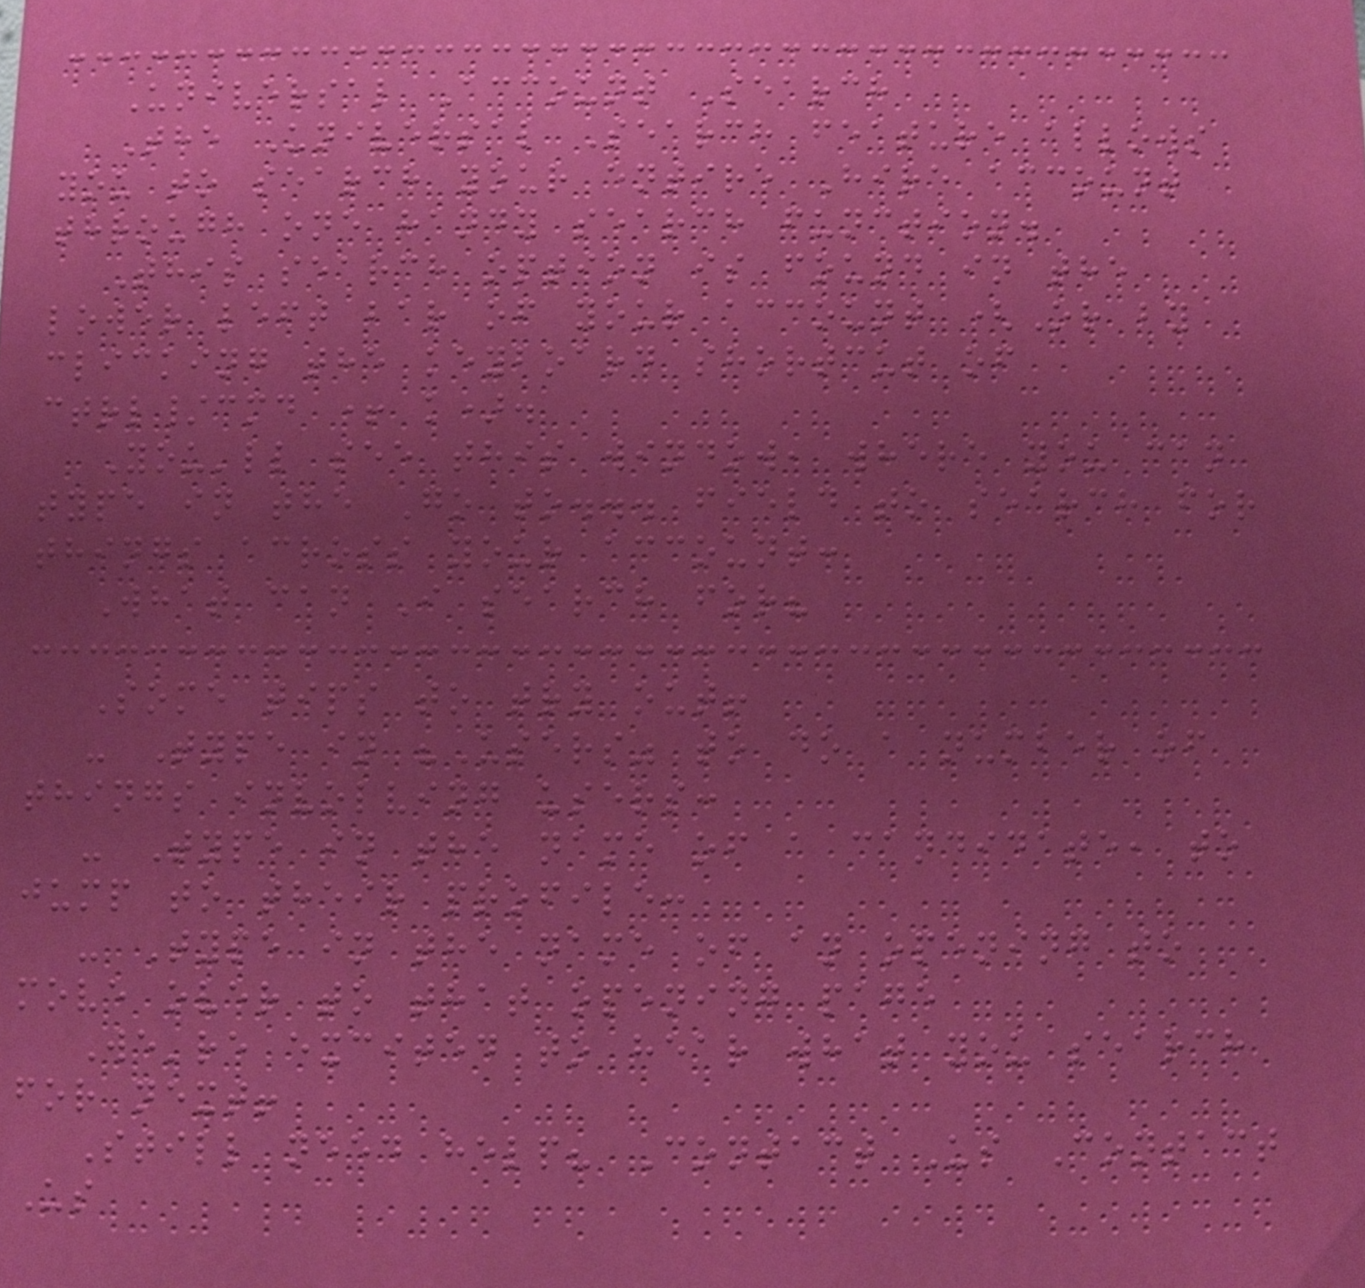Universal Account Search
The Universal Search feature allows
you to search your entire Hire account
through one handy search function.
This search option is found in the
lower left bar of your account (Or by
clicking the keyboard shortcut of
ctrl/cmd + k).
You'll see this window, where you can
type in the Go to... field to search for
things across your account:
What can I search for?
Some tips to try out!
- Type in "Users" to do a number of
things involving users:
- Type in the name of a candidate, to
jump to their profile:
- Type in the name of an opening to
move over to that opening page
We're excited to hear what you search
for next!
Still need help? Contact Us Contact
Us
